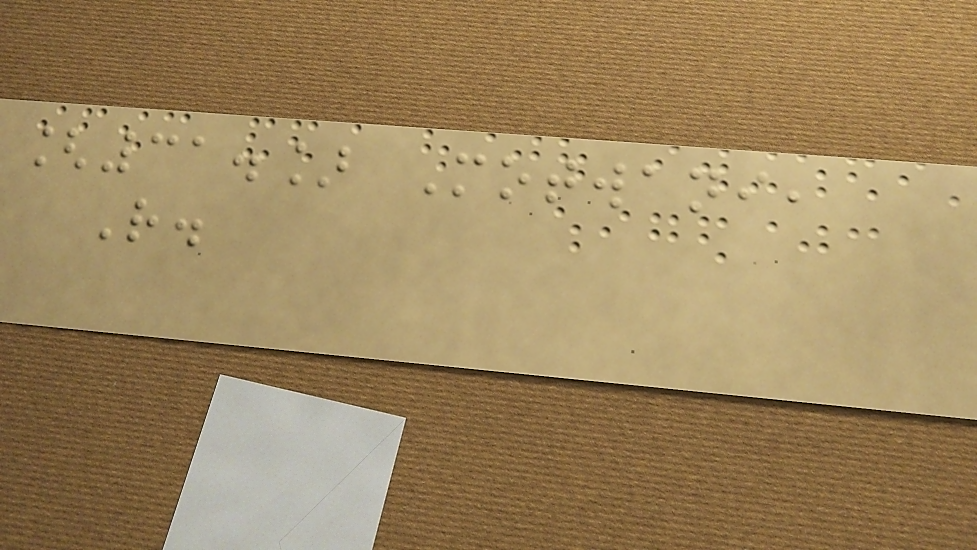[31.] Motwani,
R.
